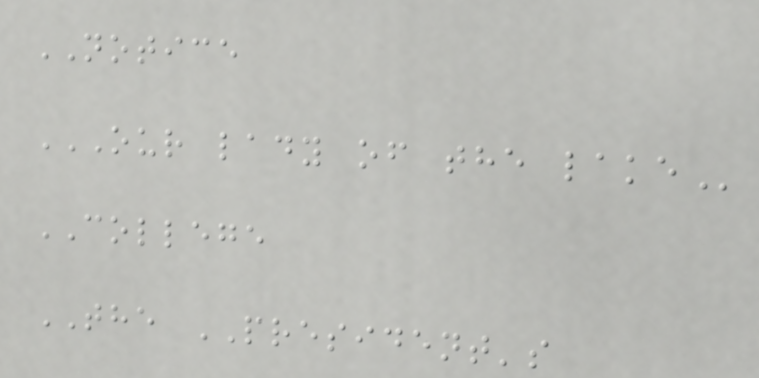NOTICE
OUR LADY OF THE LAKE
COLLEGE
THE PRESIDENT's
